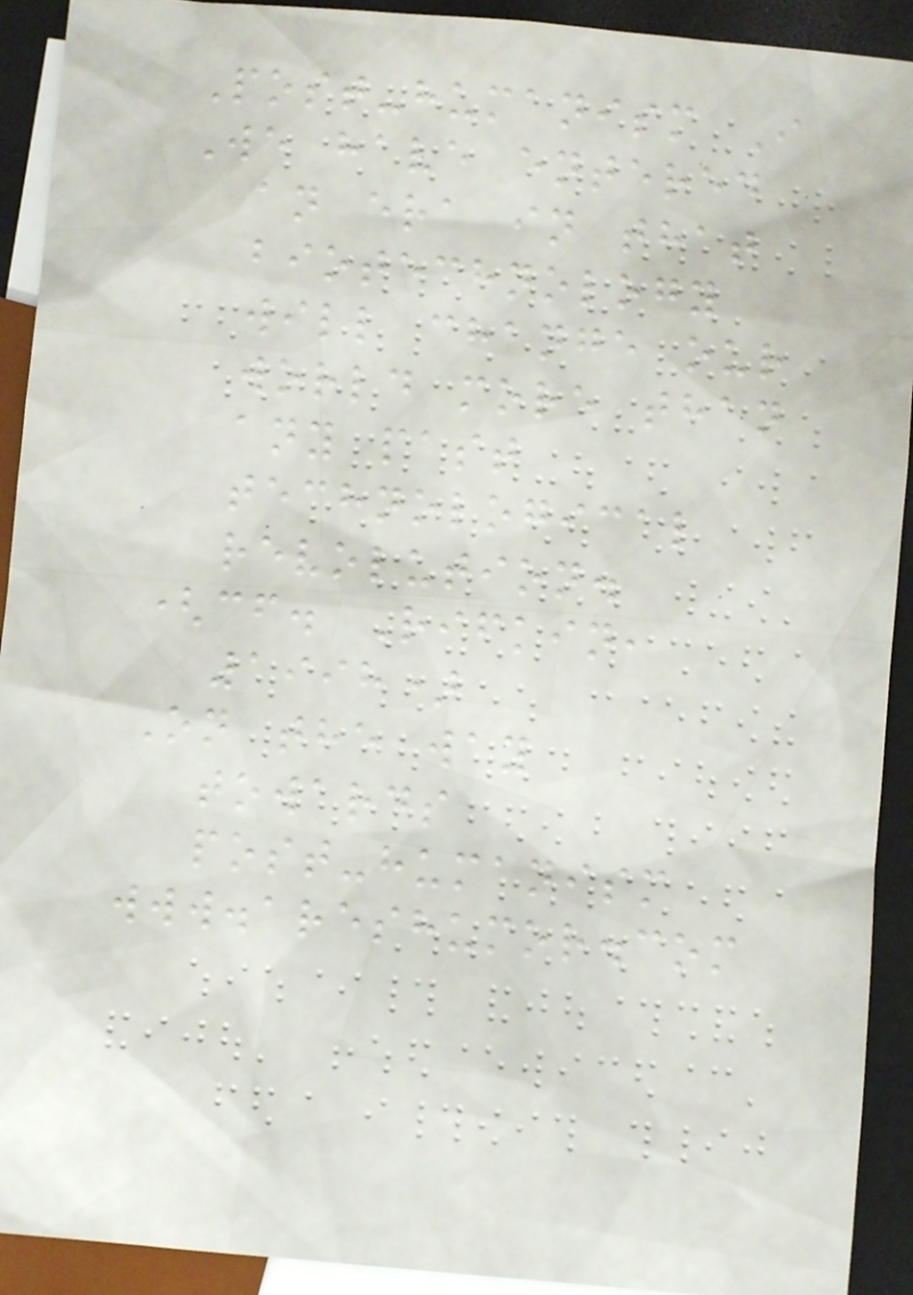Post-humanism I
We have entered
an era in that
biotechnology
will change our
world more than
any past
technological
revolution.
(cf. Rifkin,
1998)
On the way
towards
post-humanism
www.areshumor.com
